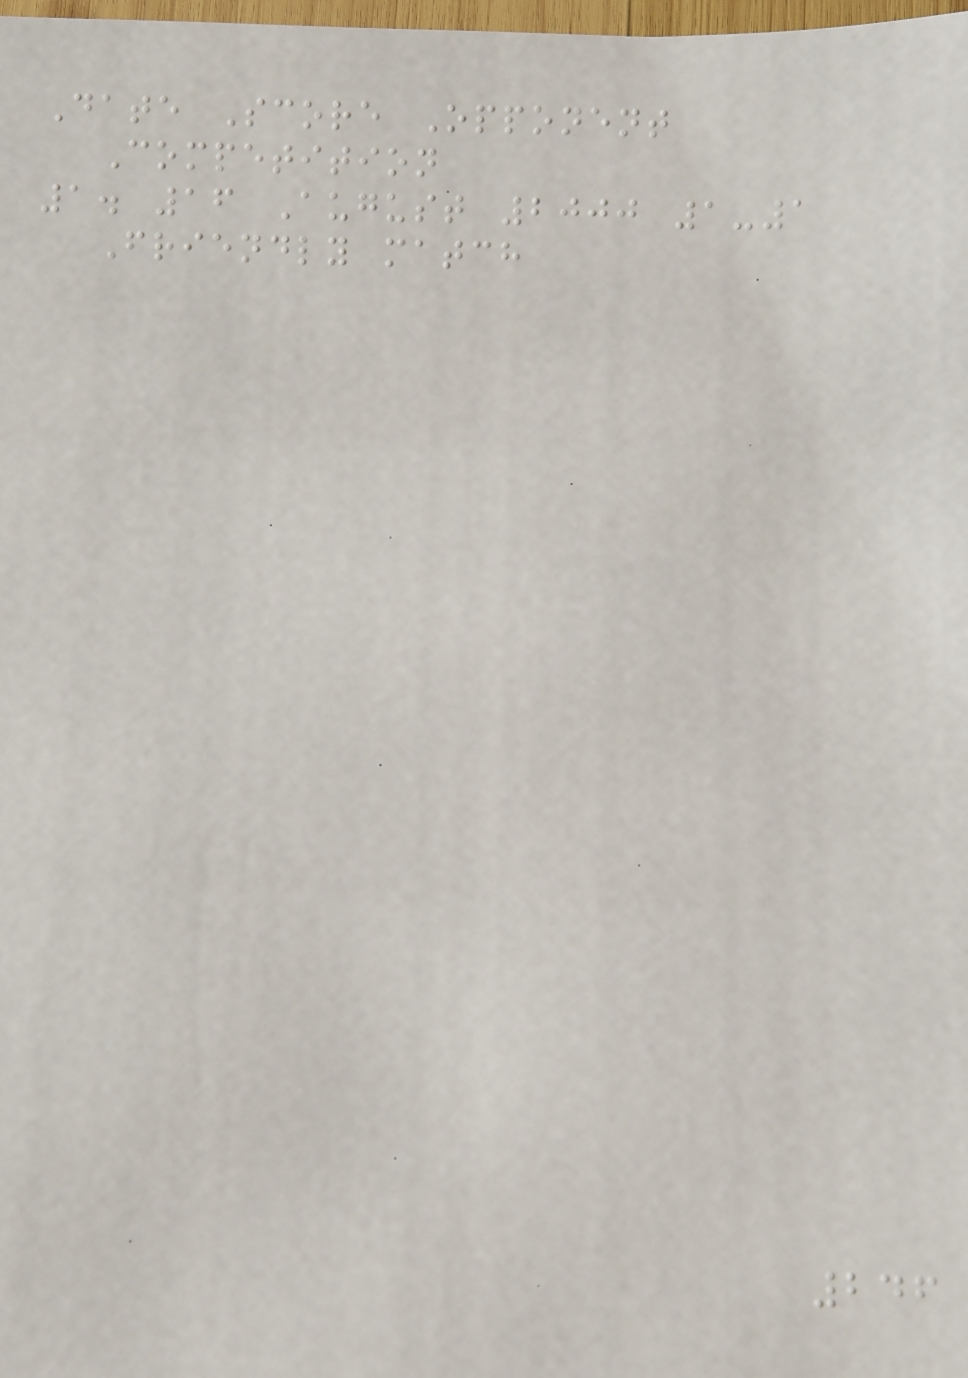Date Score Opponent
Competition
1. 16 August 2000 1-1
Friendly match
246
